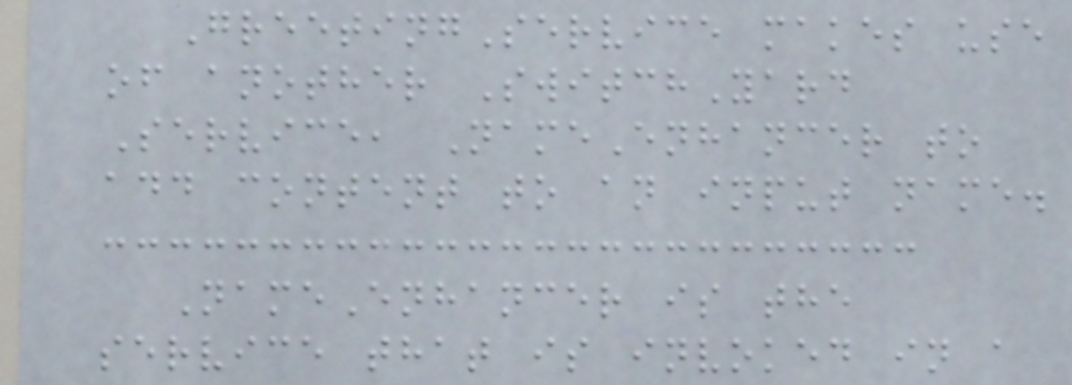GreetingService makes use
of another SwitchYard
Service, NameEnhancer to
add content to an input name.
NameEnhancer is the
service that is invoked in a
